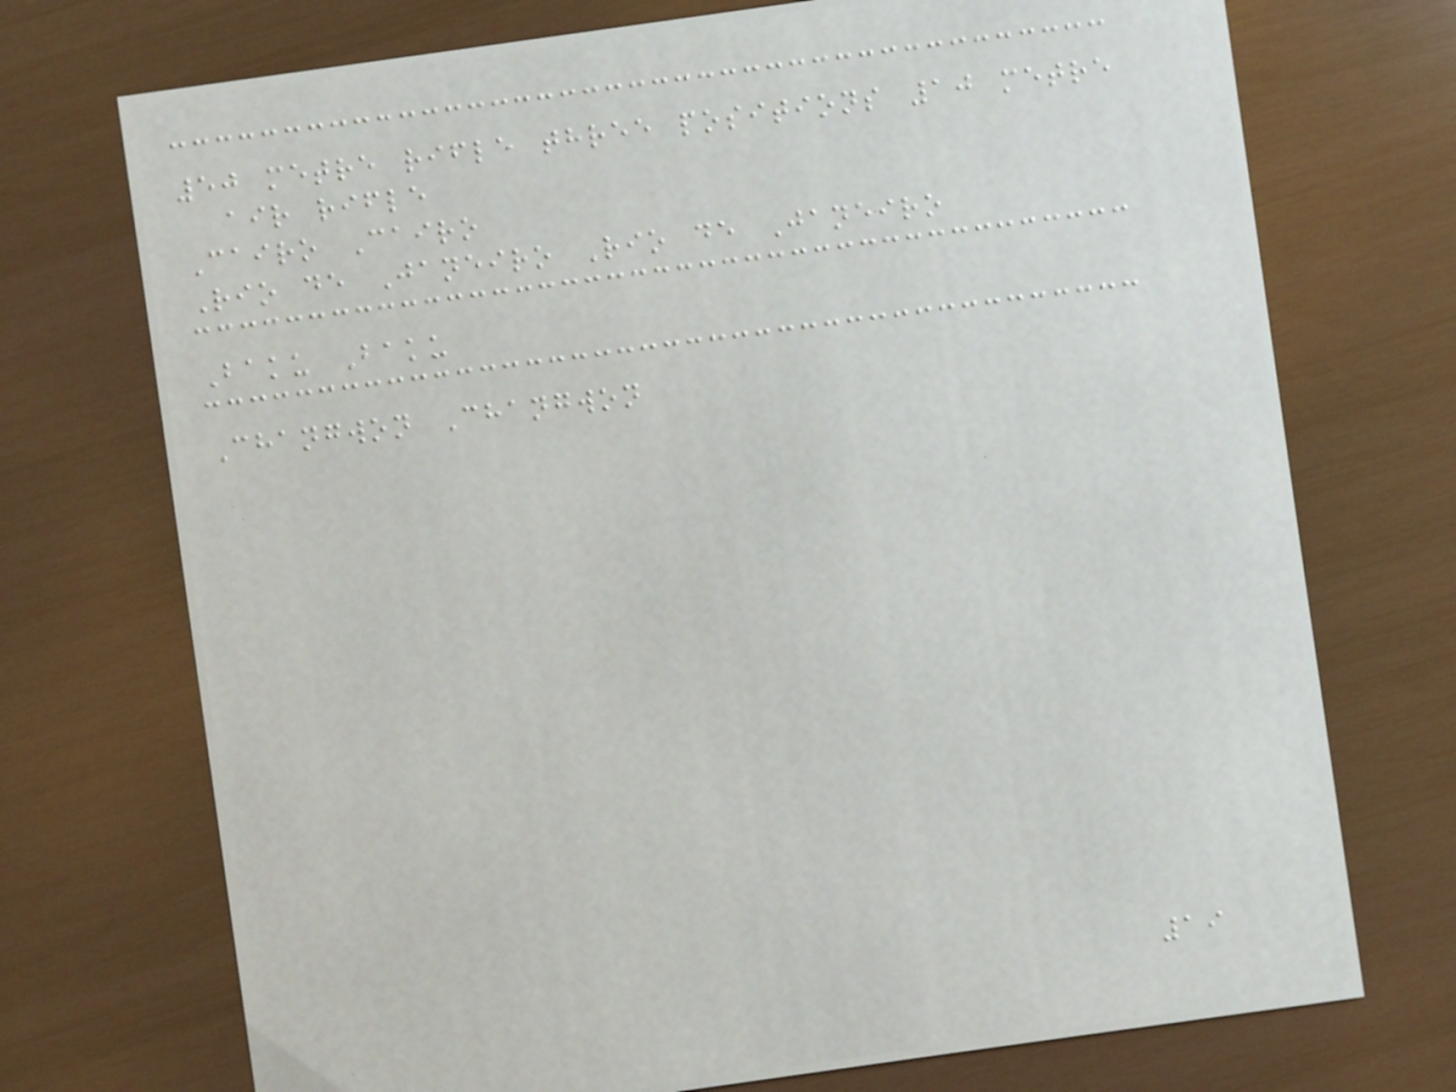50 metre rifle three positions 10 metre
air rifle
Cairo Cairo
Rio de Janeiro Rio de Janeiro
Baku Baku
Changwon Changwon
19
